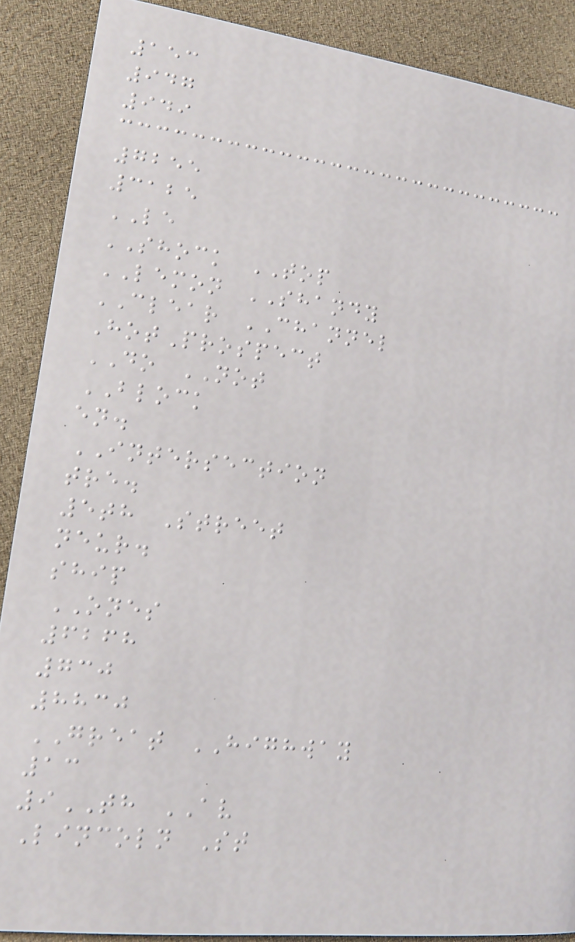153
947
949
7255
3125
LE
SHOCK TOP
LEMON SHANDY
CLEAR CHANNEL
HotProspect
DO NOT
BLOCK
en.
INTERSECTION
tre.
5th Street
neur.
ship
ONES
6268
730
8830
GREAT HIGHWAY
13
9TH AV
Lincoln St
